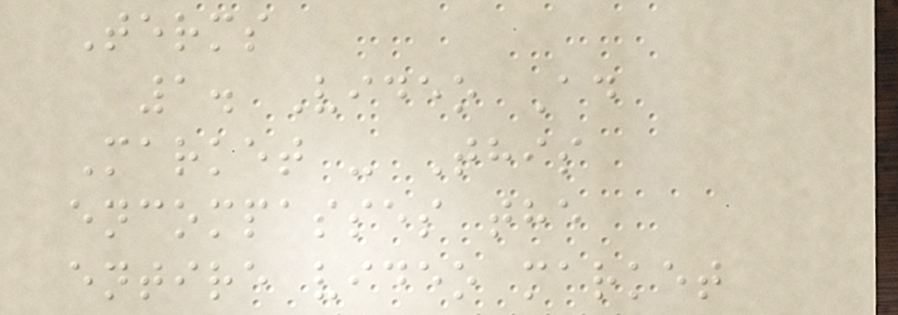Terms
1. Video Ad
Market - This
encompasses the
entire video market
